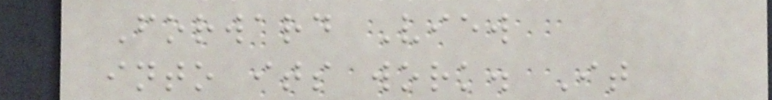Forward View
into its work. It
